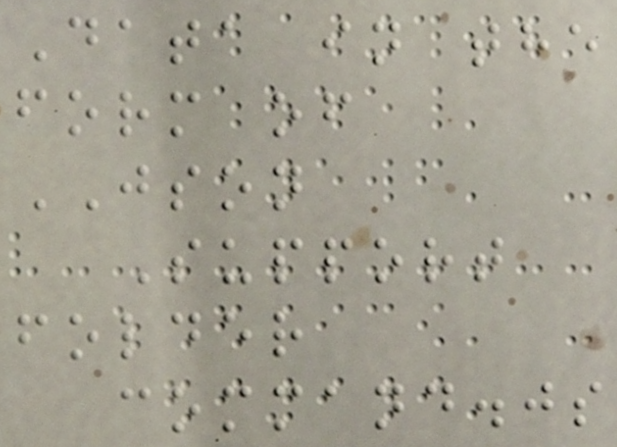Data in the
form of
JSON
Support
folder
command.js
